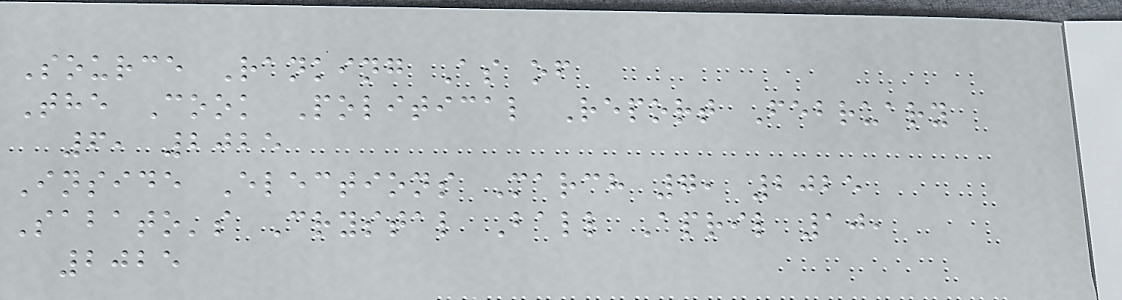Source Ranking As of
The Cook Political Report February
6, 2025
Inside Elections March 7, 2025
Sabato's Crystal Ball April 10,
2025
